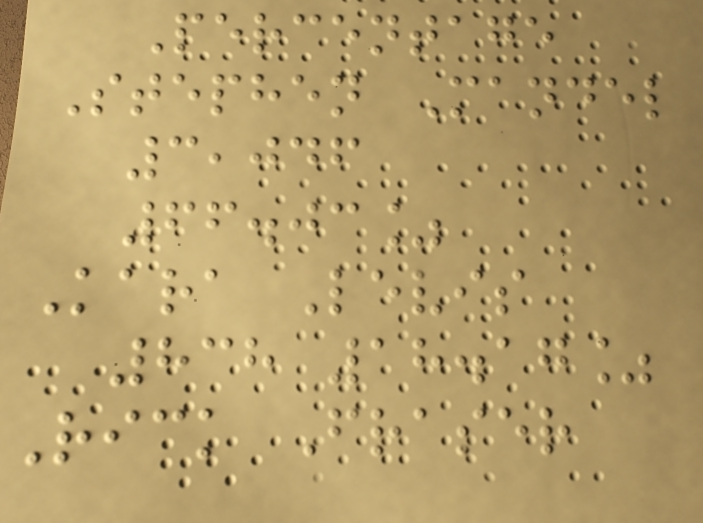Percentage
Stephen Mandel
3,046
66.03%
Kara Levis
838 18.17%
Rick Fraser
